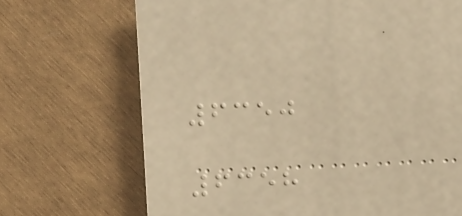6350
6358
